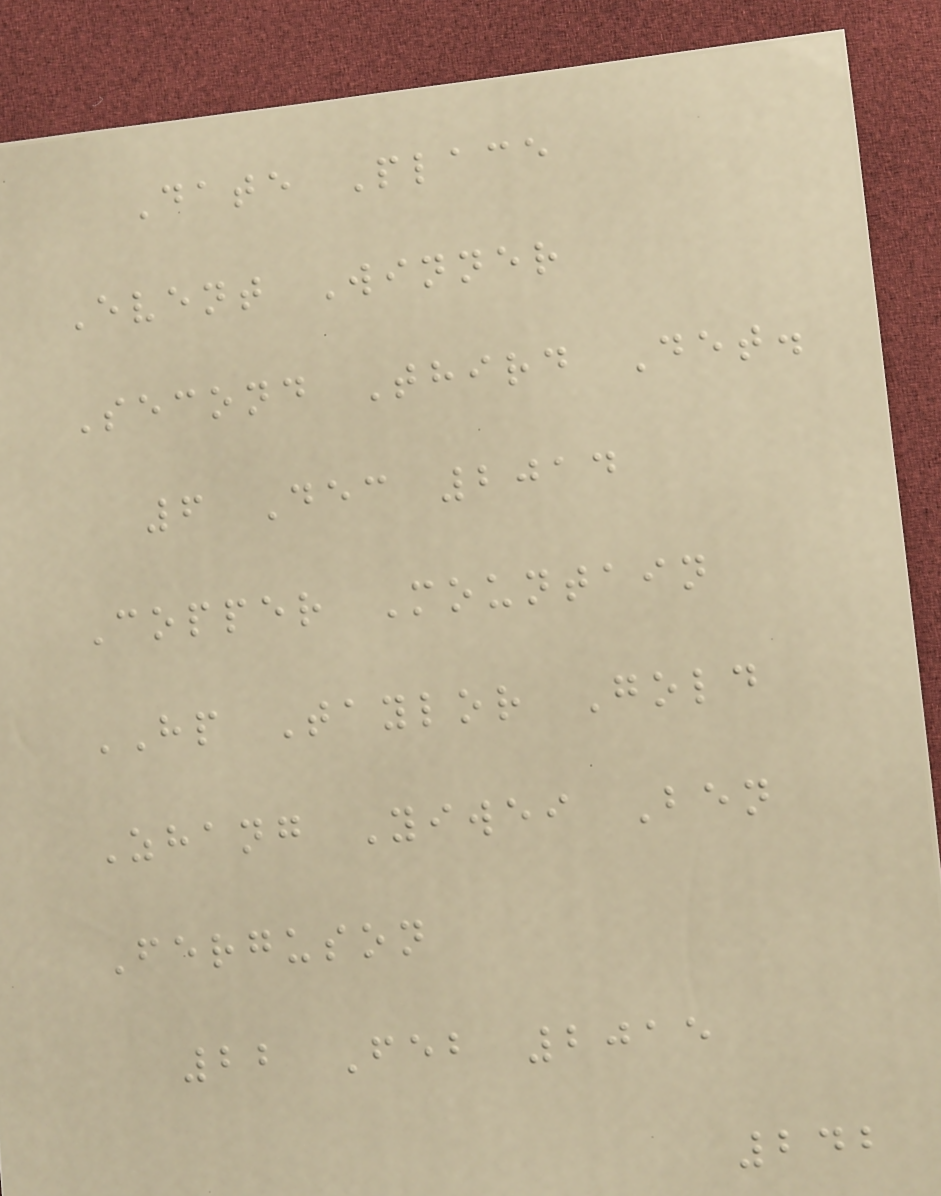Date Place
Event Winner
Second Third Det.
6 Dec 2014
Copper Mountain
HP Taylor Gold
Zhang Yiwei Ben
Ferguson
22 Feb 2015
242
